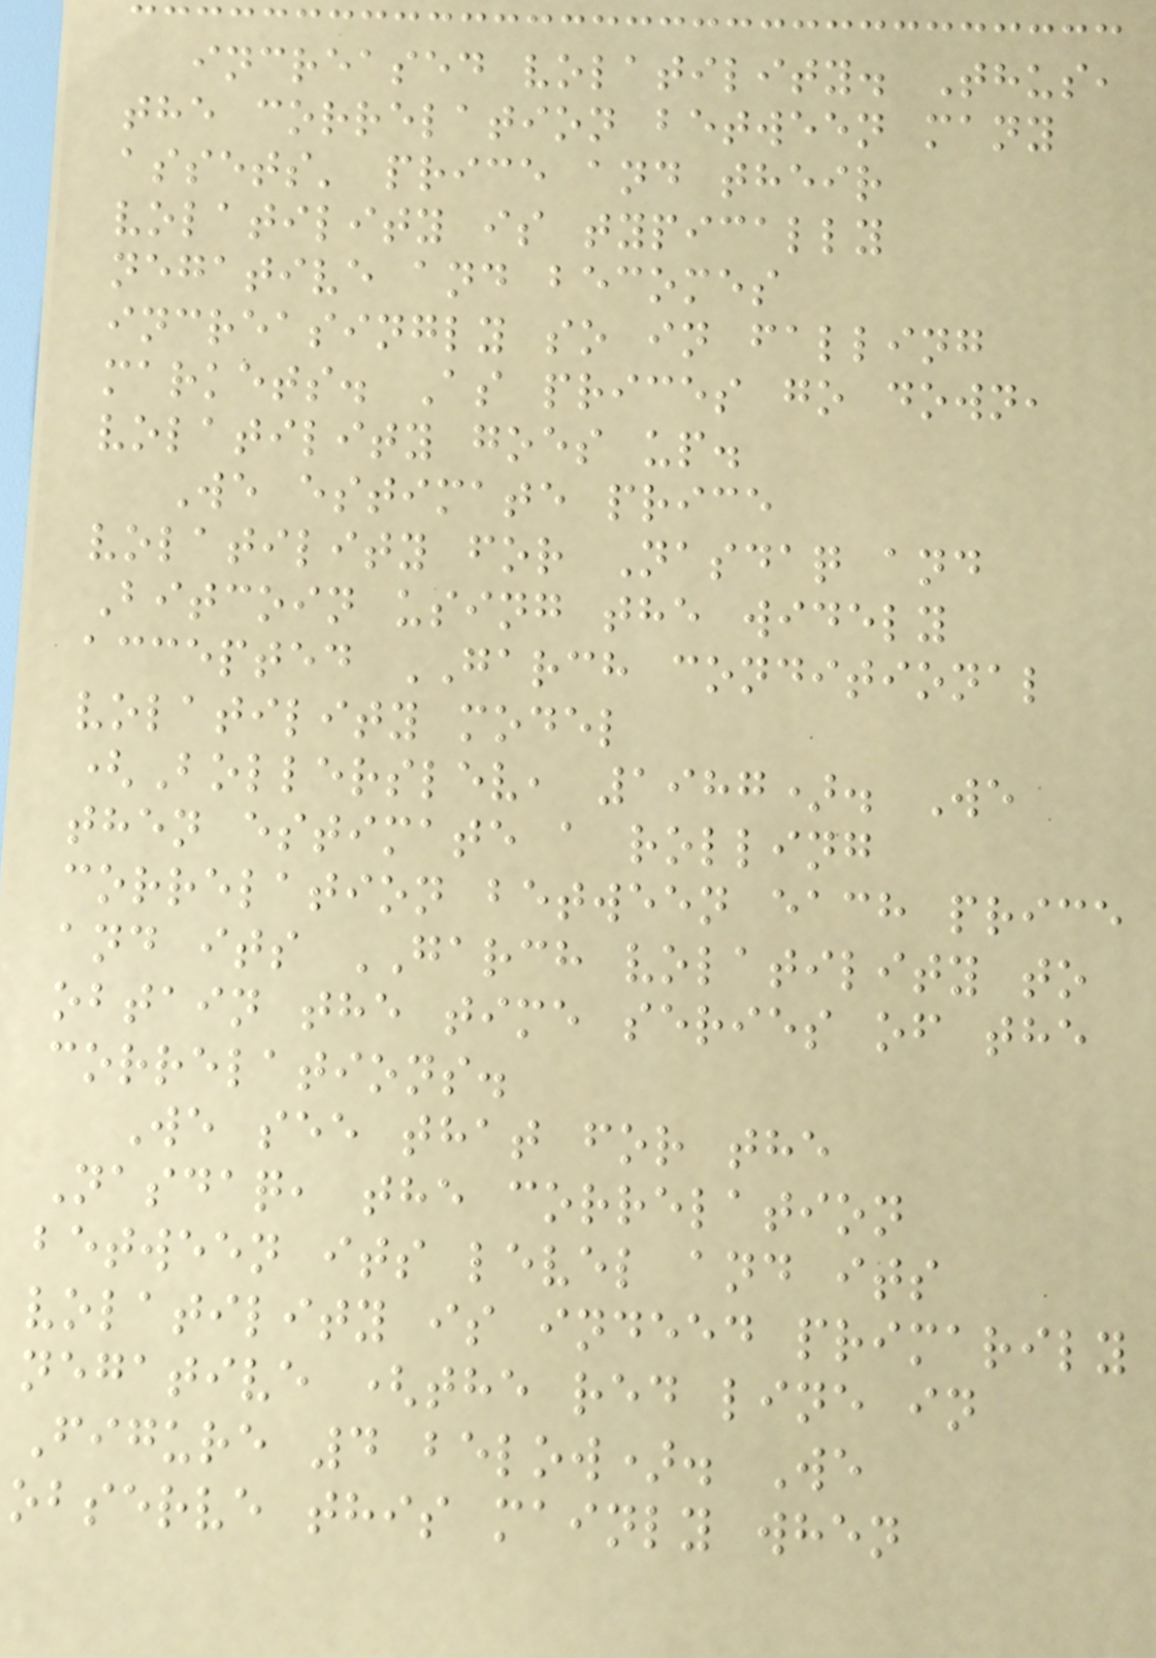increased volatility. Thus,
the correlation between many
assets' price and their
volatility is typically
negative and becomes
increasingly so in falling
markets. As prices go down,
volatility goes up.
We estimate price
volatility for Nasdaq and
Bitcoin using the widely
accepted GARCH conditional
volatility model
(Bollerslev, 1987). We
then estimate a rolling
correlation between each price
and its GARCH volatility to
obtain the time series of the
correlations.
We see that for the
Nasdaq, the correlation
between its level and its
volatility is indeed primarily
negative (the red line in
Figure 4 below). We
observe this mainly when
